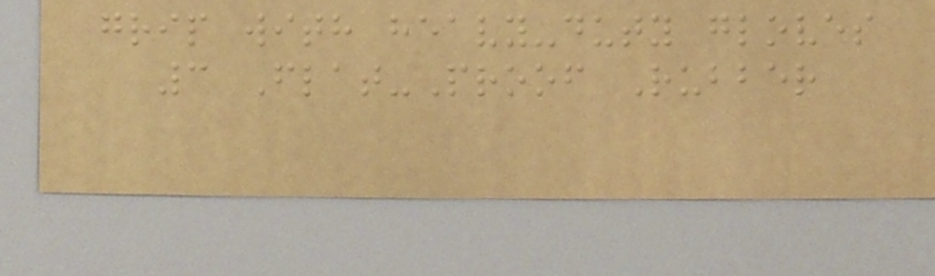grip with heavy-duty gloves
3 Flat-Proof Rubber
